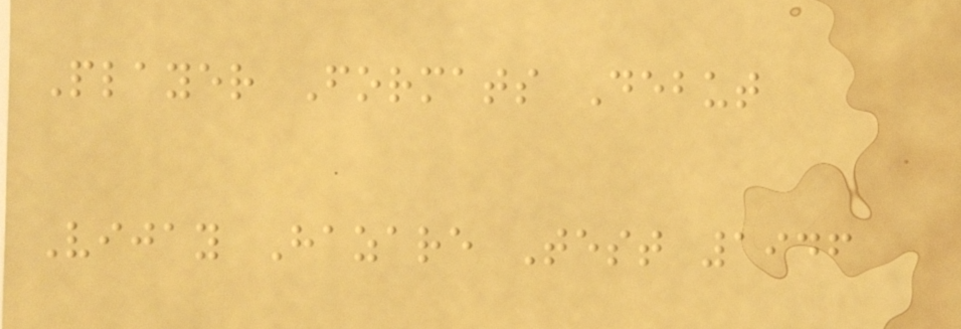Player Formats Debut
Vijay Hazare Test 1946
